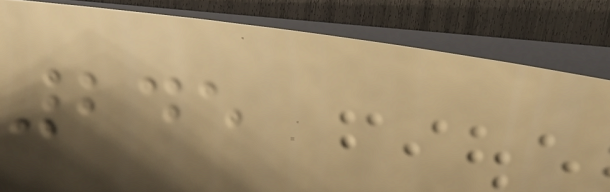245
